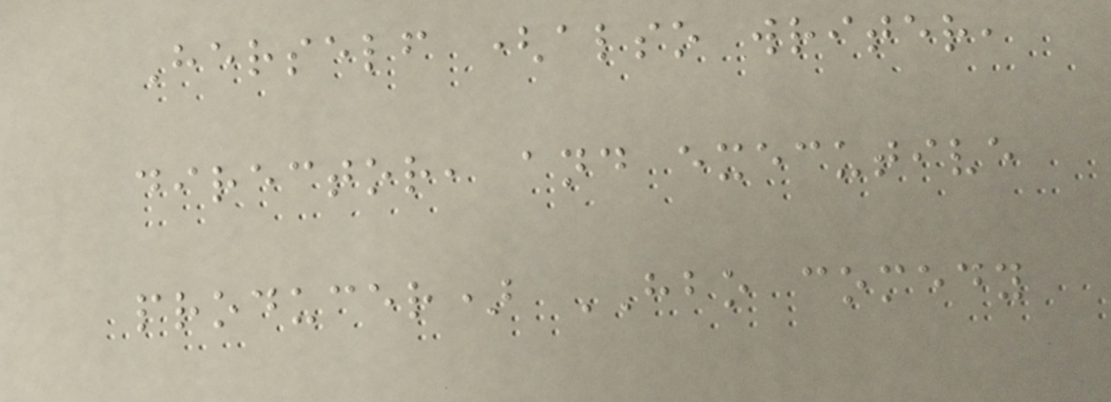Herself (also writer,
director, and executive
producer) HBO comedy
